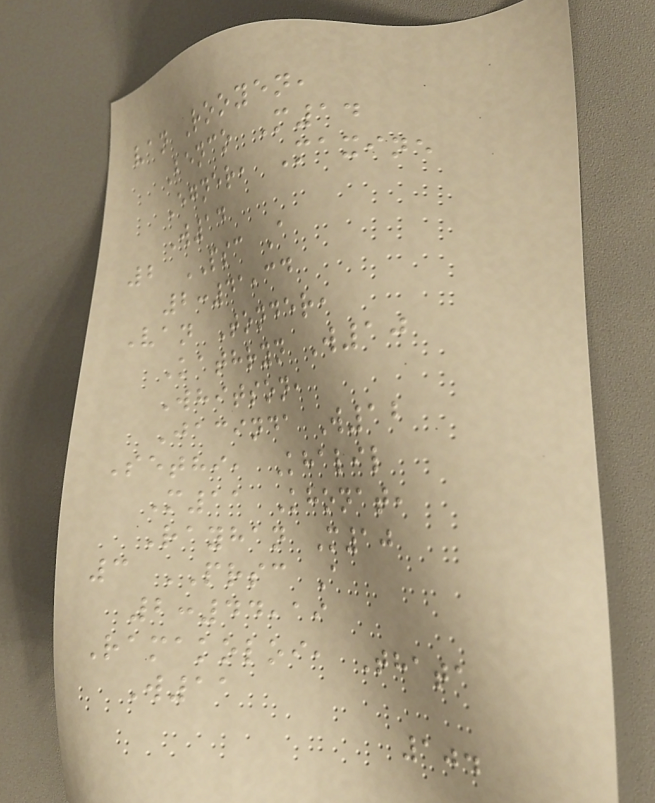van Rooyen,
Benco M14
Egner, Maxine
W14
2 PSC A
2:41,34
Van Tonder,
Kathryn W10
Whitson,
Jacinda W12
Sethi, Khalil
M11 Khonat,
Rayhan M10
3 PRSC A
2:44,19
Ramakoloi, Thata
W11
104
